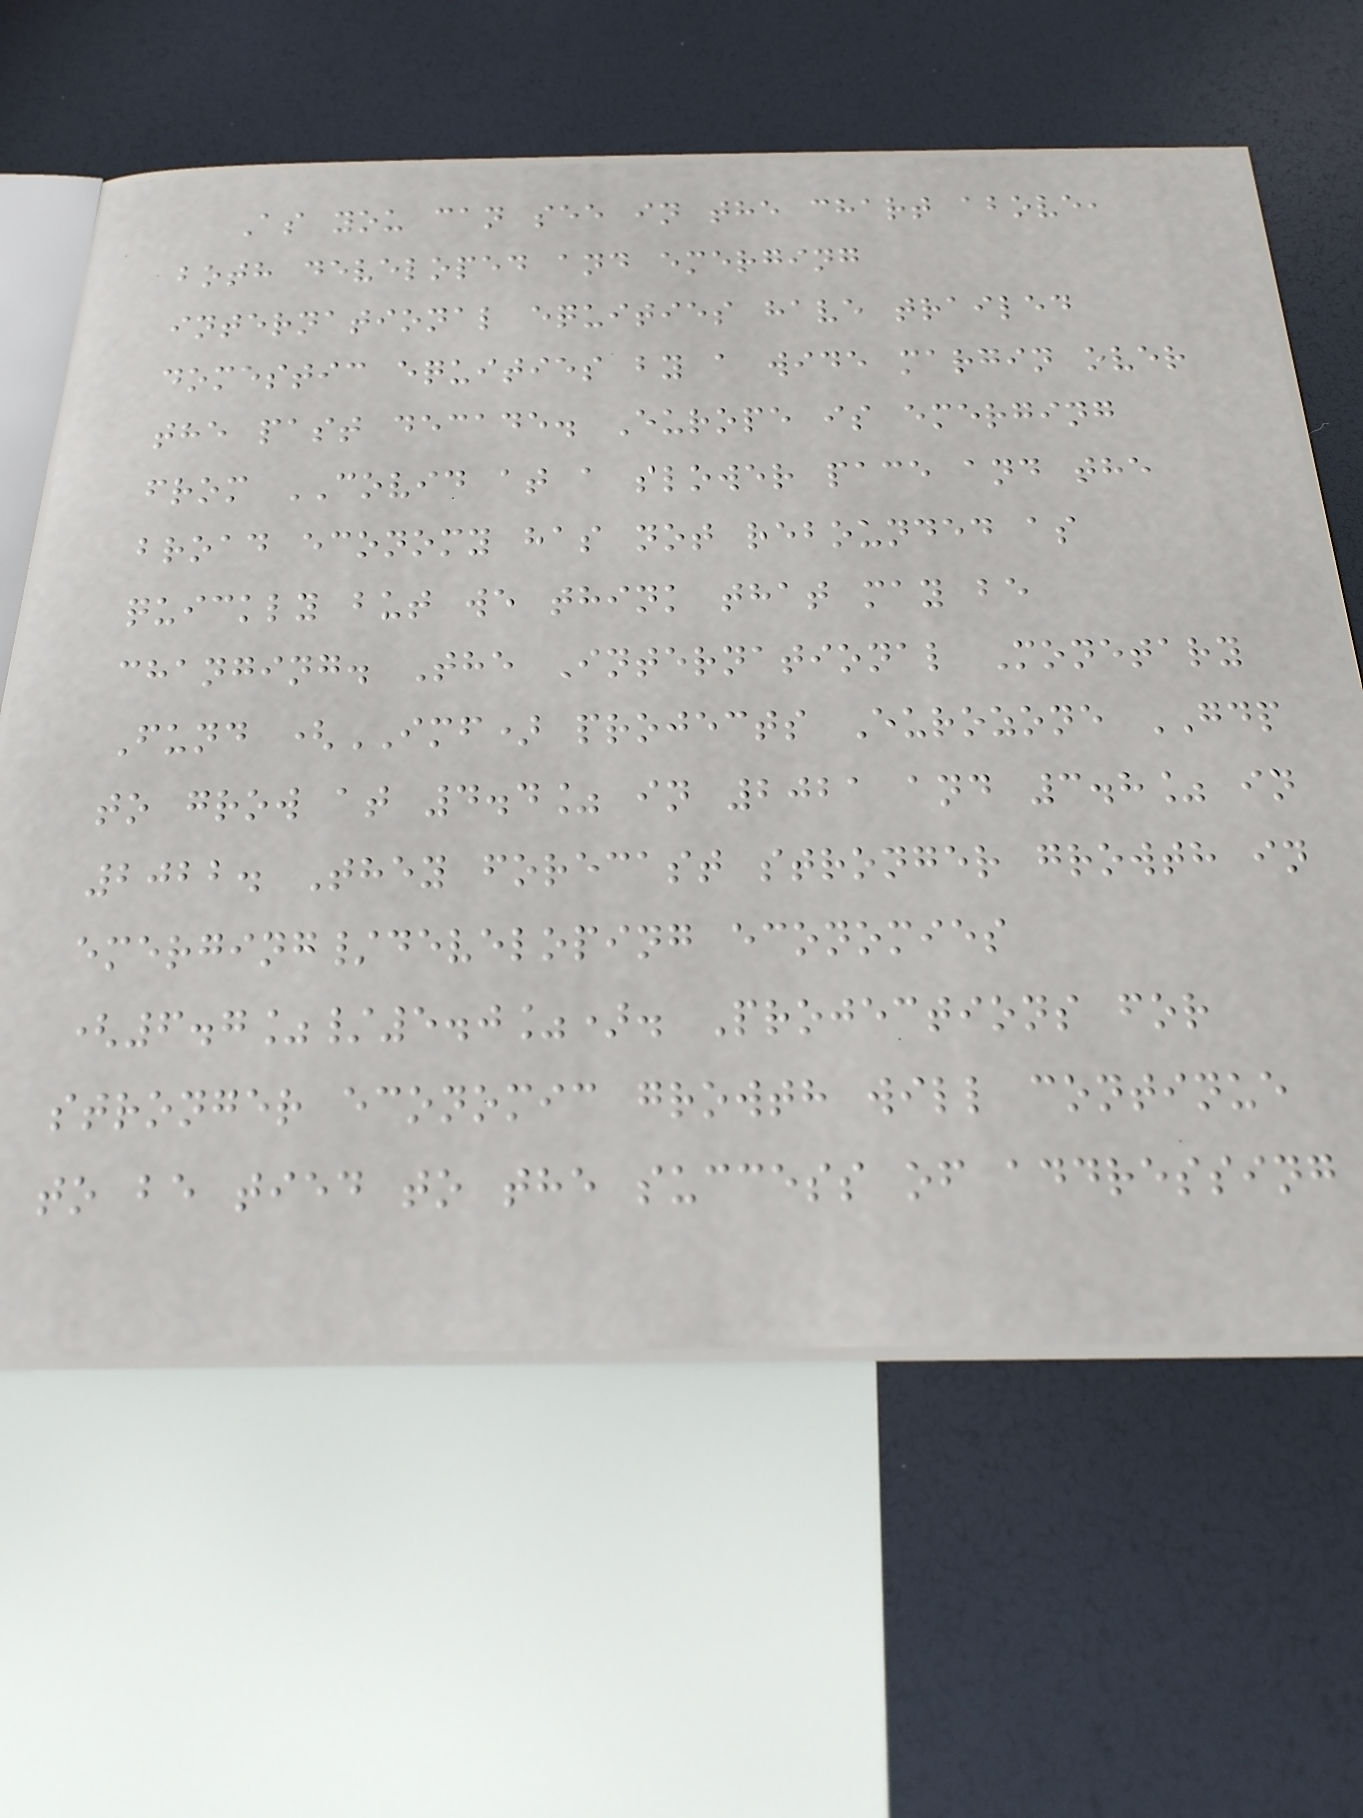As you can see in the chart above,
both developed and emerging
international equities have trailed
domestic equities by a wide margin over
the past decade. Europe is emerging
from COVID at a slower pace and the
broad economy has not rebounded as
quickly but we think that may be
changing. The International Monetary
Fund (IMF) projects Eurozone GDP
to grow at 4.4% in 2021 and 3.8% in
2022. They forecast stronger growth in
emerging/developing economies
(6.7%/5.0%). Projections for
stronger economic growth will continue
to be tied to the success of addressing
